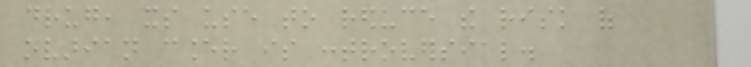drug, its use to reduce the risk of
ovarian cancer is controversial.
